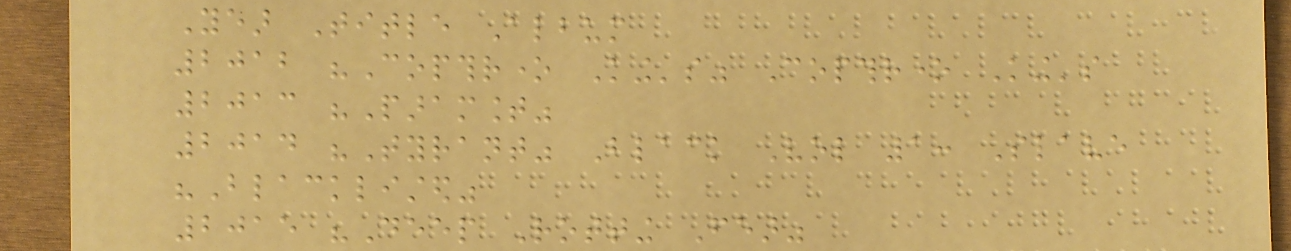Year Title Album
2012 "Copthrone King's" Copthrone King's
2013 "Paramount"
2014 "Tyrant" Black Vol 1: Slave
"Blacklisted"
2015 "Deep Rotting Fear"
